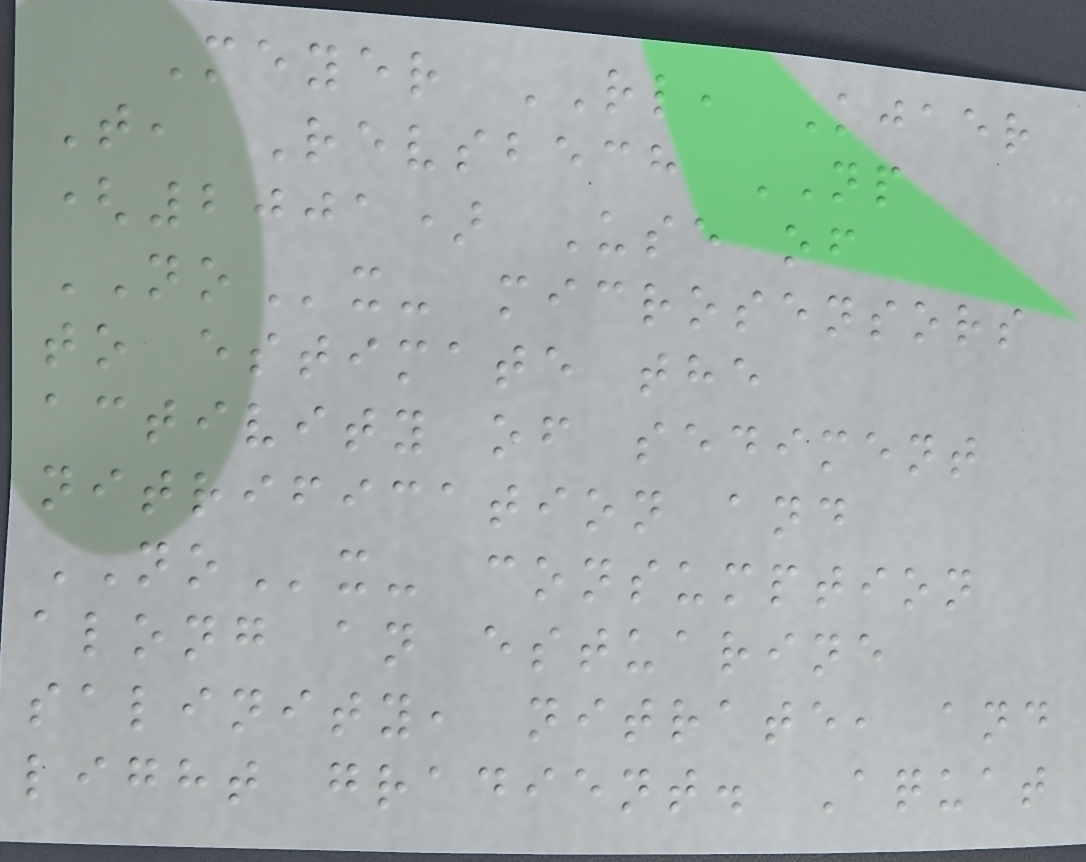Meyer RL, Kjaer
T, Revsbech NP
(2001) Use of
NOx- microsensors
to estimate the
activity of sediment
nitrification and
NOx- consumption
along an estuarine
salinity, nitrate, and
light gradient. Aquat
